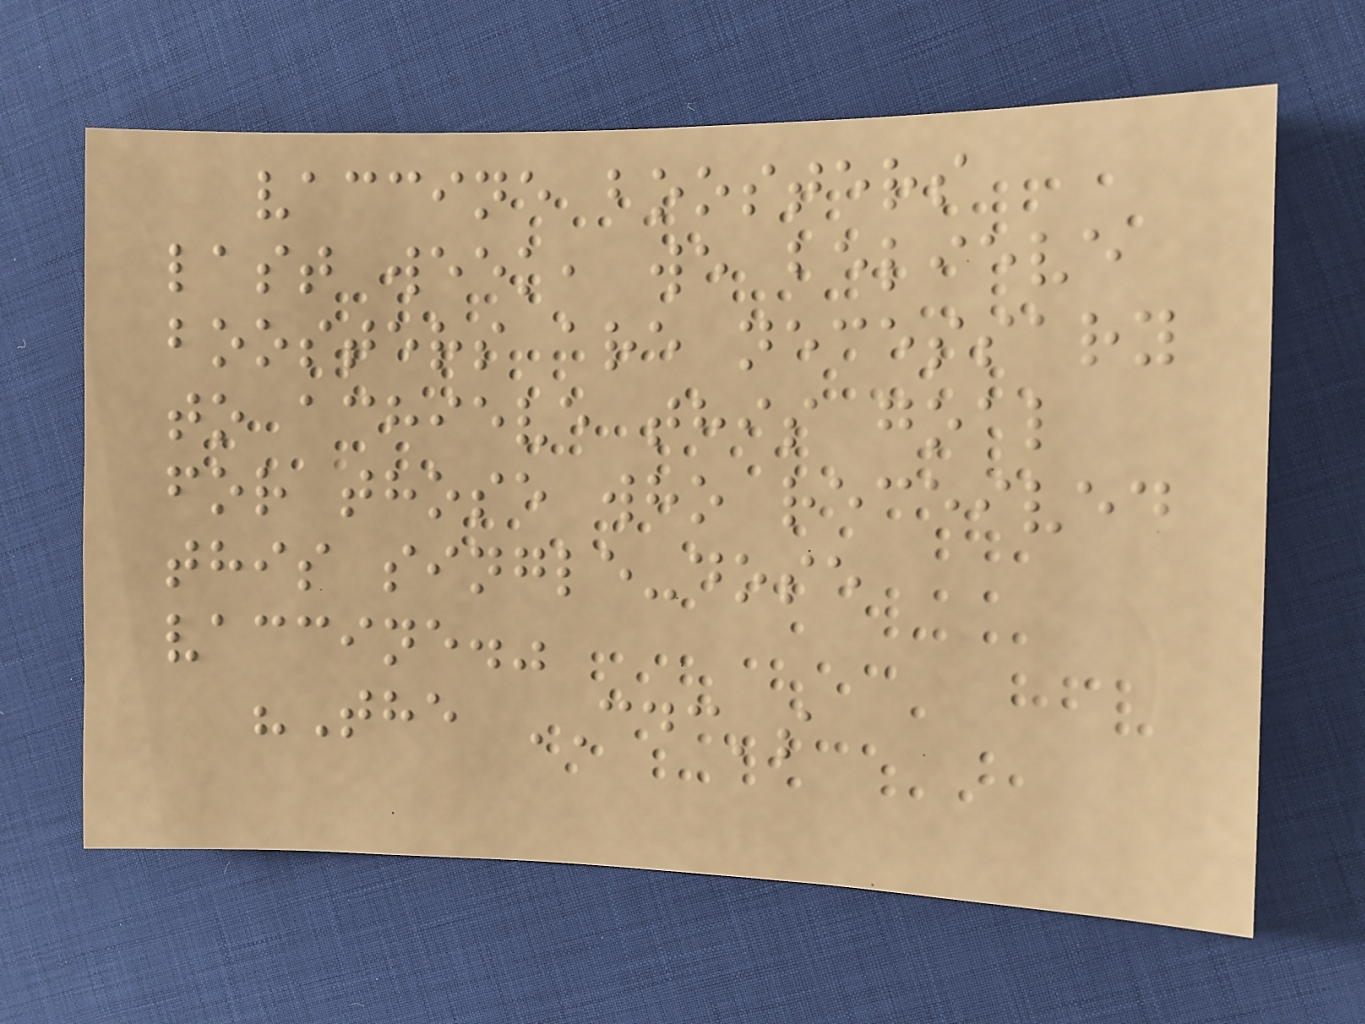vaccine boosters
last week, we believe
boosters are necessary
to achieve this goal
for those who received
this single-dose
vaccine."
"The CDC's
